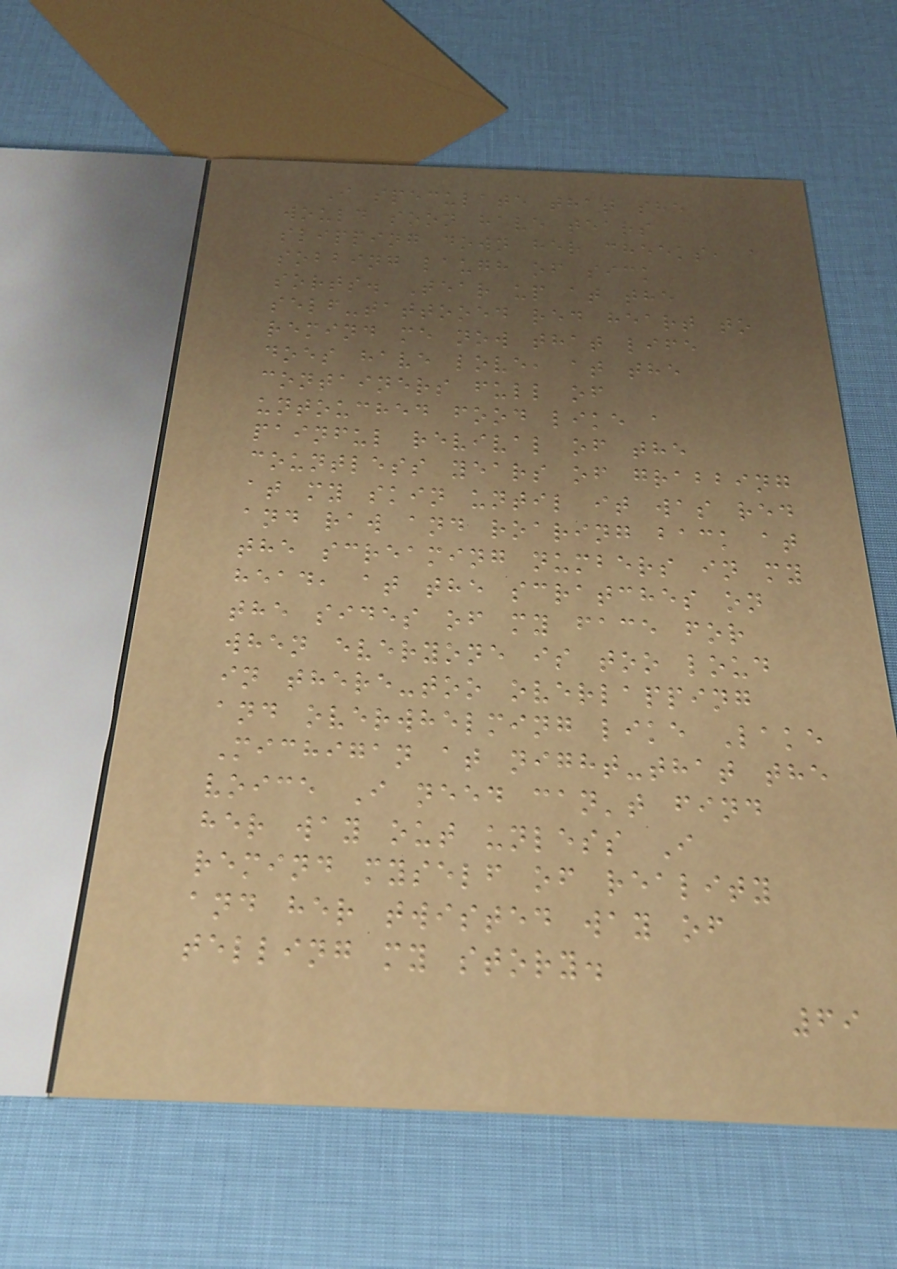I speculate that she
would soon have tears
slipping down her cheeks, a
sobbing laugh of sick
sorts. Tear up at the
self-tattooed red heart to
remind me now that life
does have love, at the
containers full of
untouched food like a
painful revival of the
countless years of grabbing
at my skin until it was red
and raw and roaring back at
the screaming numbers in my
head, at the scratches on
the sides of my face for
when everyone is too loud
in there-too overlapping
and overwhelming like Lake
Michigan at night-that the
voice I need can't find
her way out unless I
remind myself of reality
and her twisted way of
telling my story.
69
